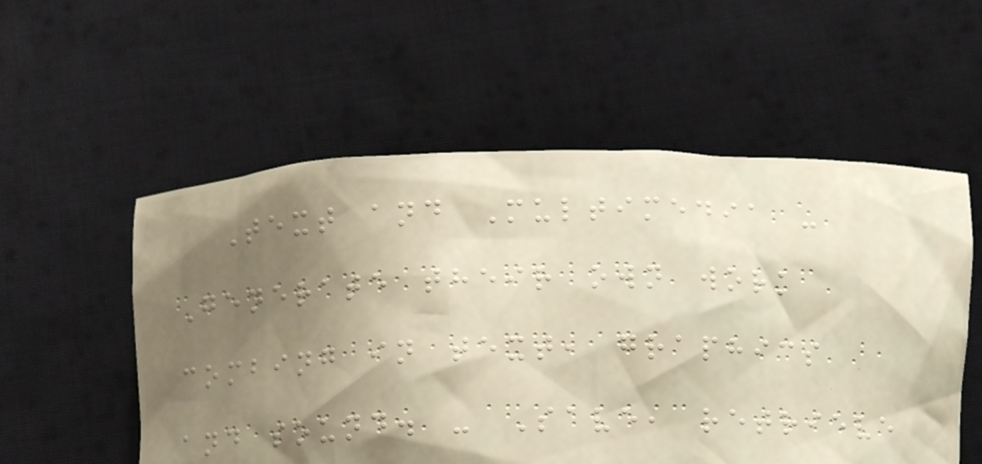Text and Multimedia -
Generate their own work
combing in text, graphics
and sound. - Save, retrieve
